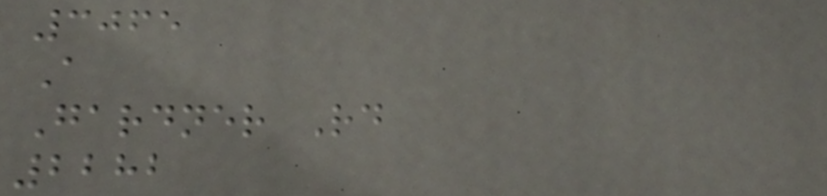3065
A
Gardner Rd
2282
